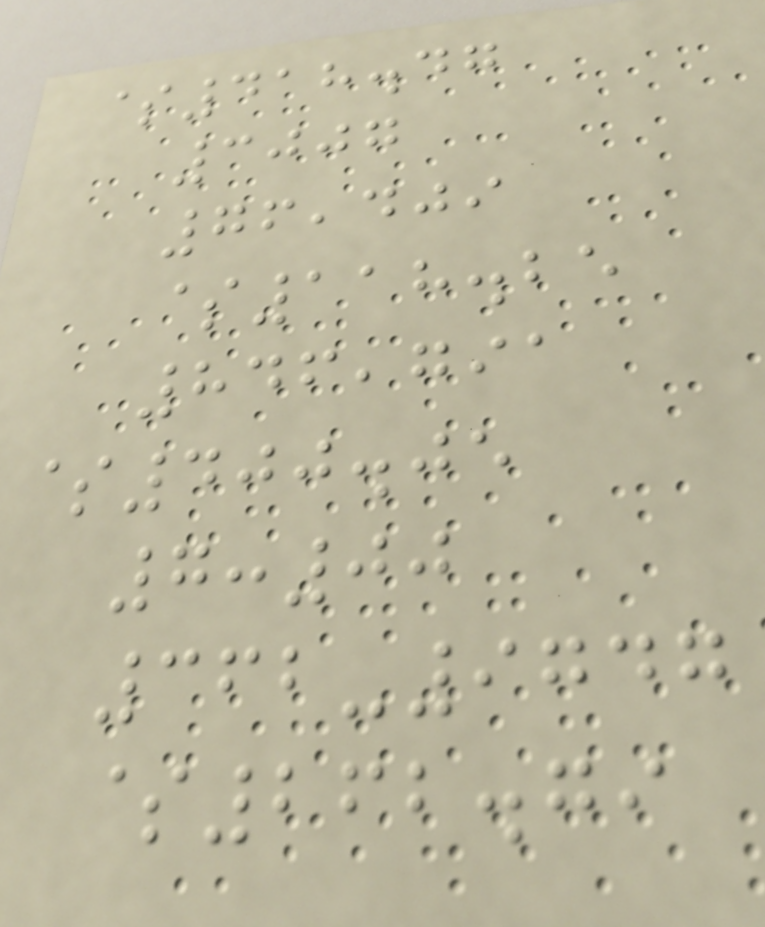$418.47
3007
76,409
$118.25
846,791
$400.05
7:00
362-9747
$262.79
